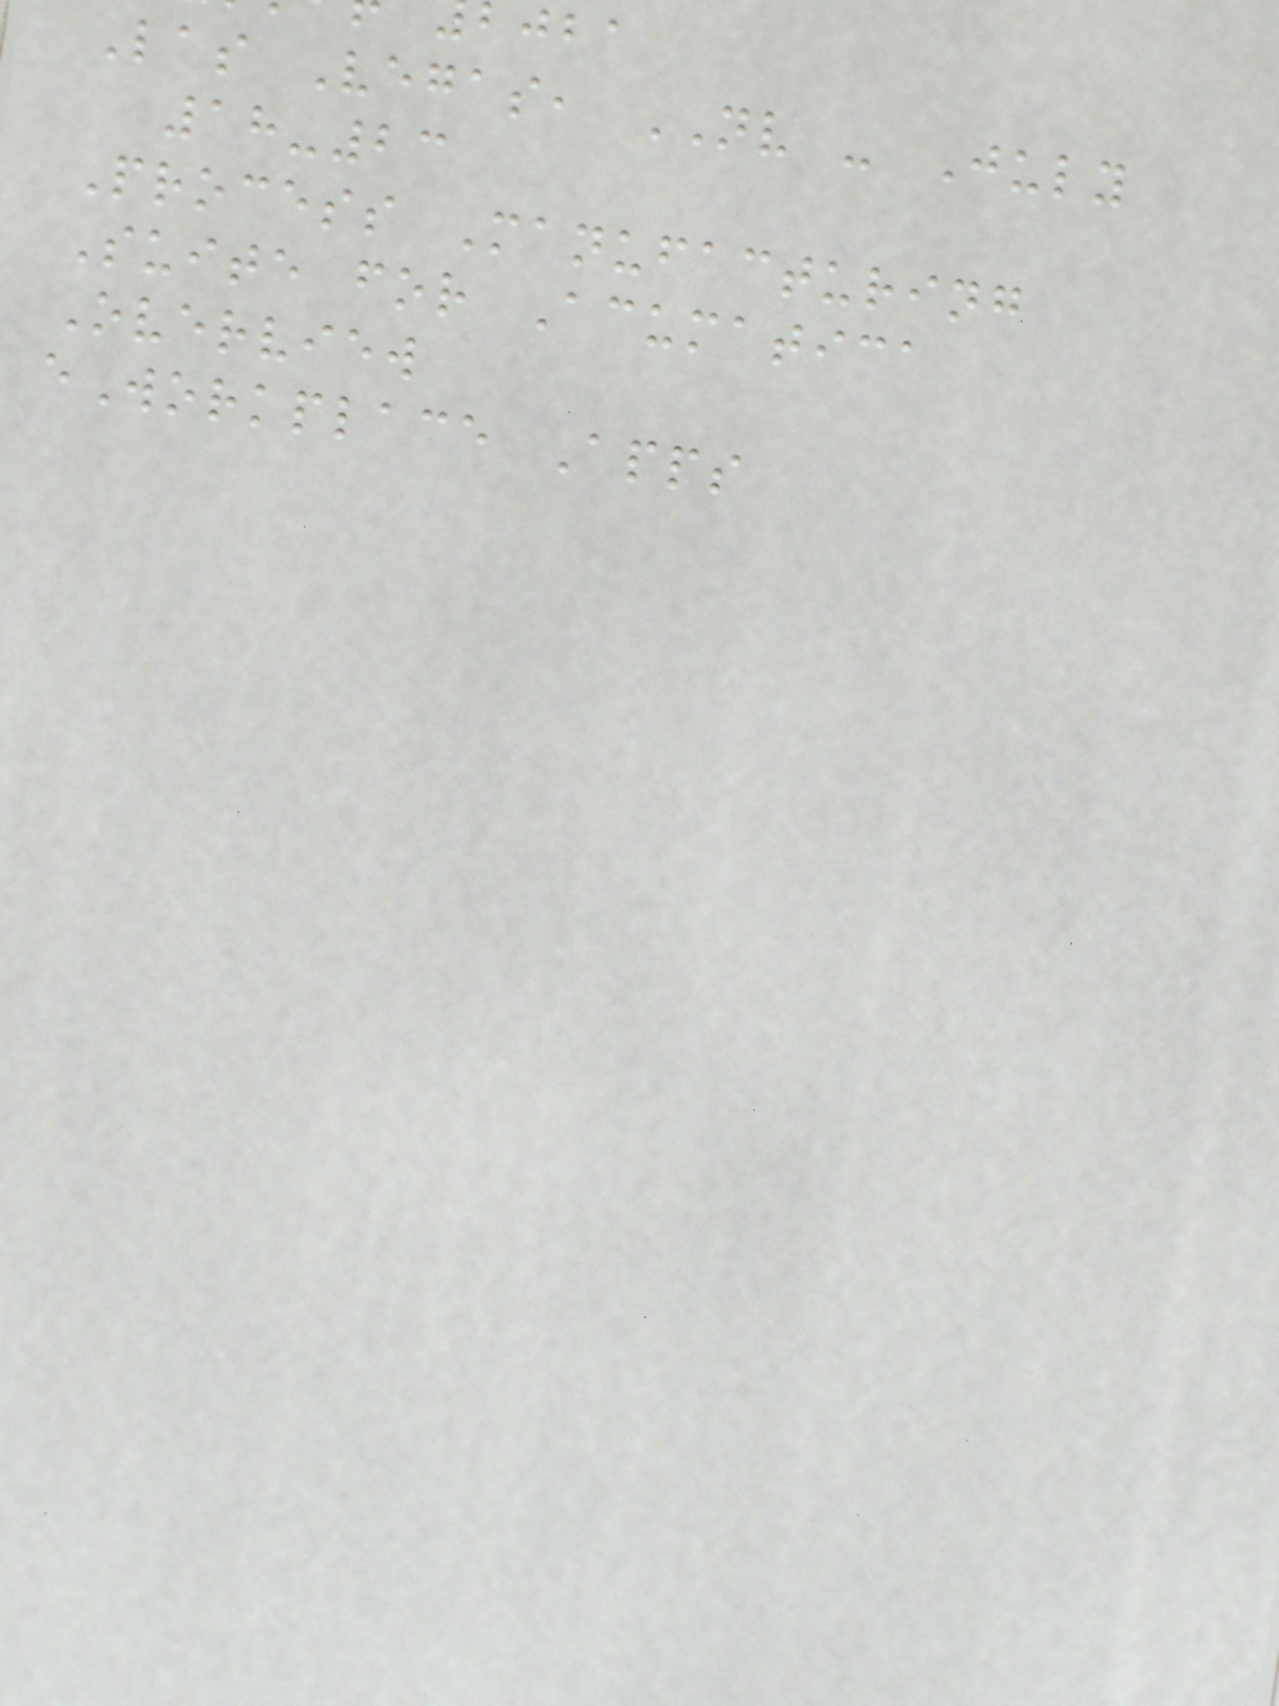Las Vegas, NV - July
18-23
Process Manufacturing
Suite for Acumatica
Overview
eWorkplace Apps
